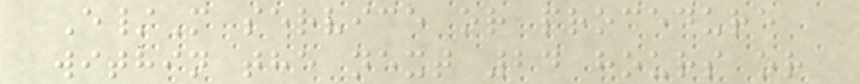E/M service or procedure
within the next 24 hours or
